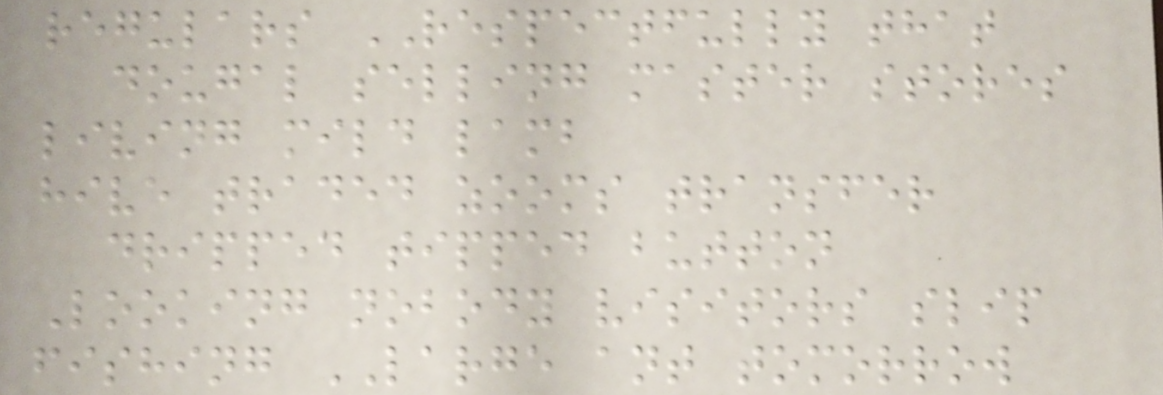regulars RESPECTFULLY that
dougal selling master stores
living mild lamb
hive traded zooms transfer
dripped tipped button
Looking nobody visitors slip
fishing LARGE ant tomorrow
